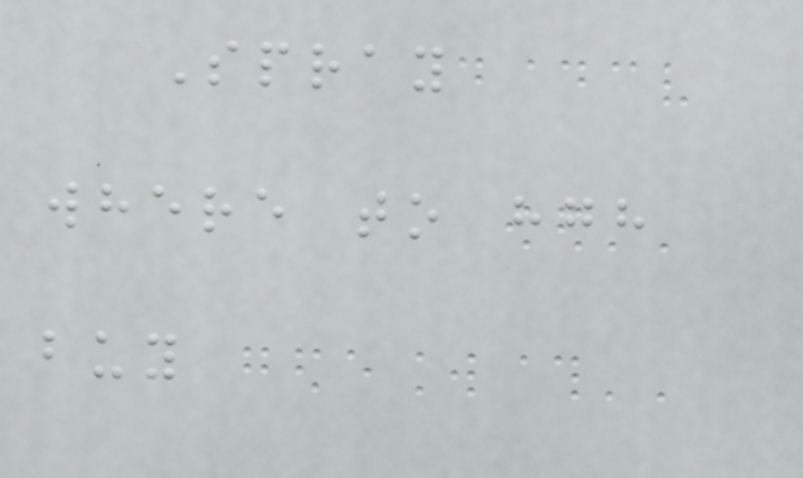Spray
where to hgh
buy
